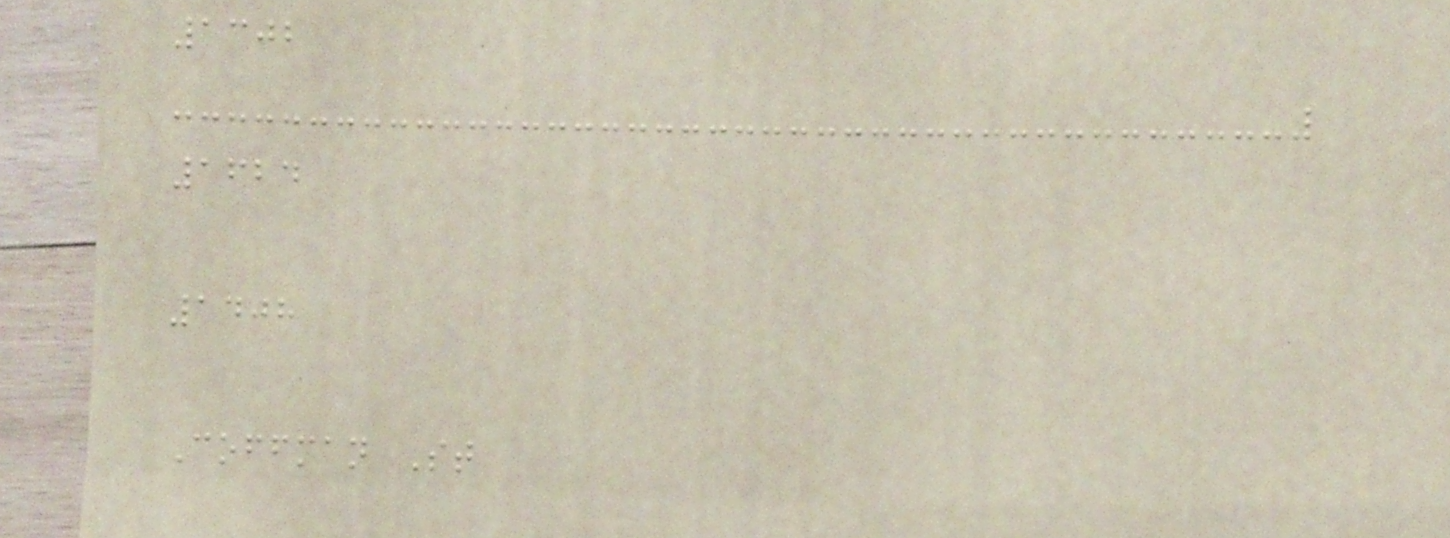1302
1624
1408
Coffman St
